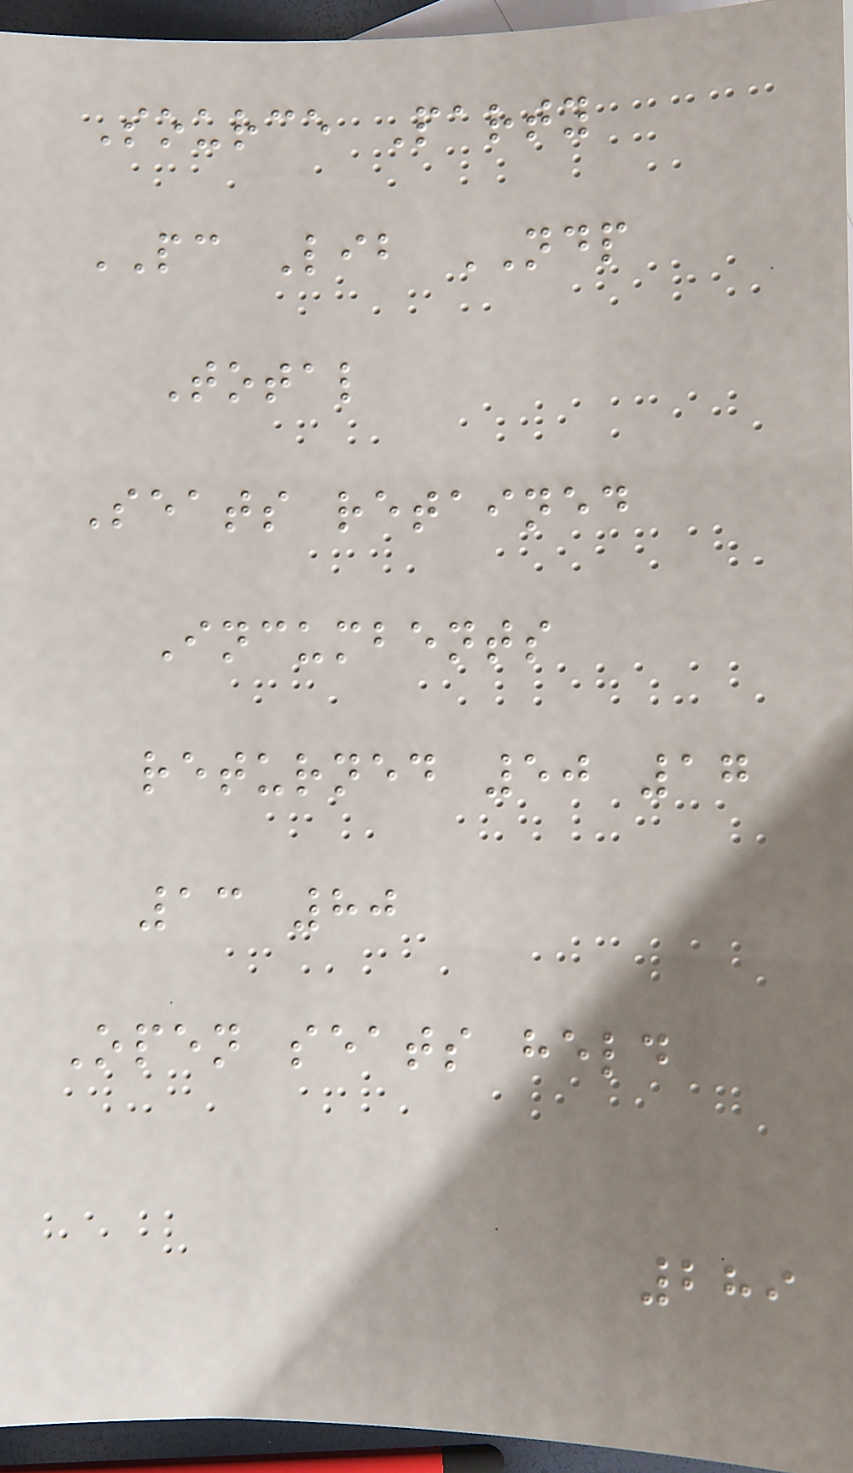Source Party
PC Lib NDP
Total
Seats retained
Incumbents
returned 50 17
13 80
Open seats held
289
